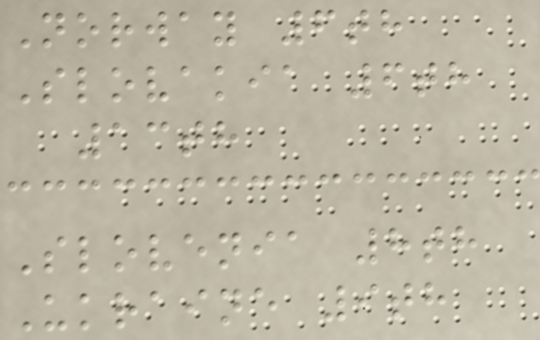Norway 6th
Slovakia 6th
13th
Slovenia 8th
Ukraine 9th
